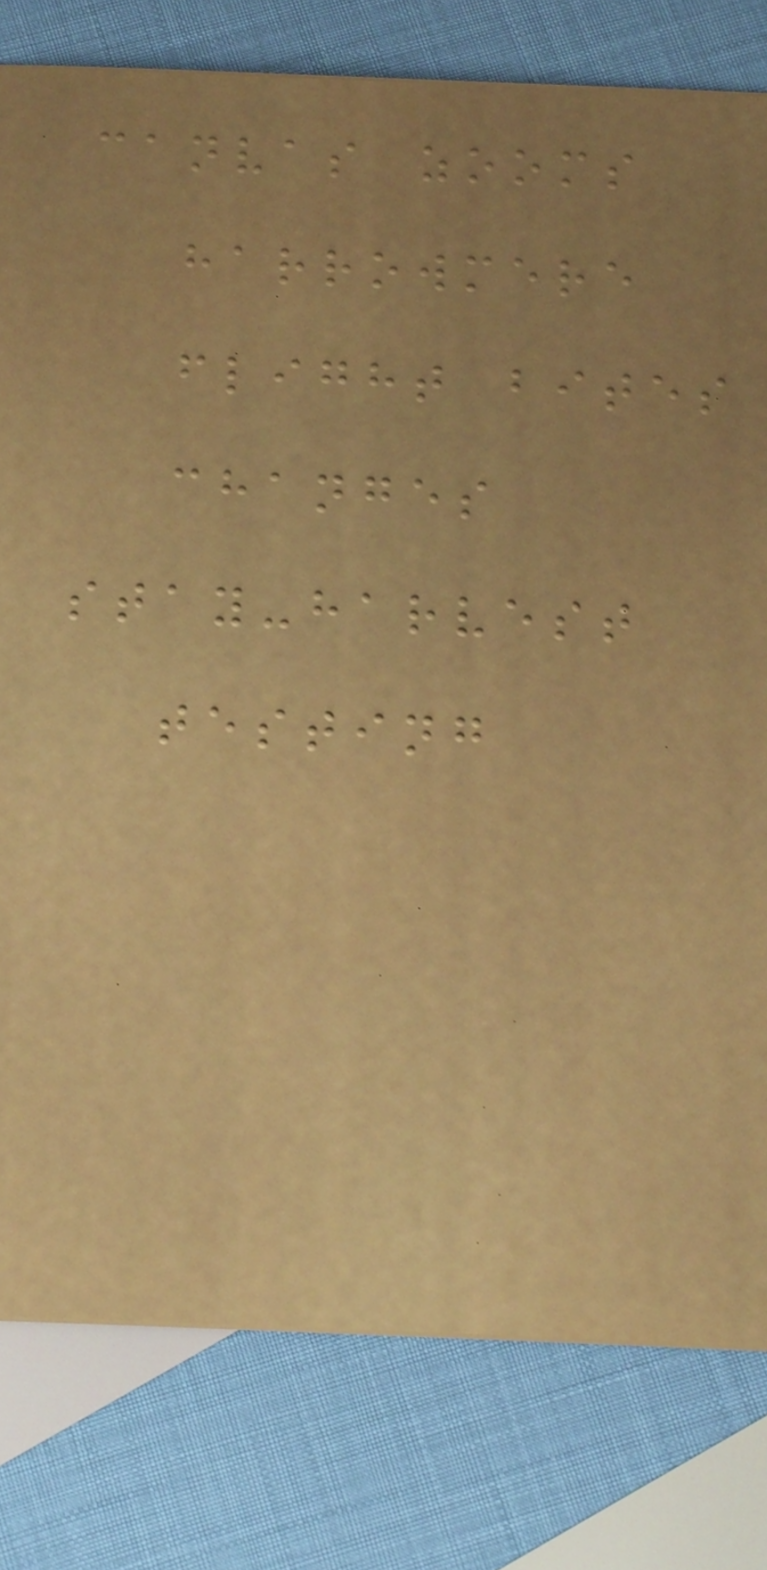canvas zooms
harrowmere
flight bites
changes
stay-harvest
testing
